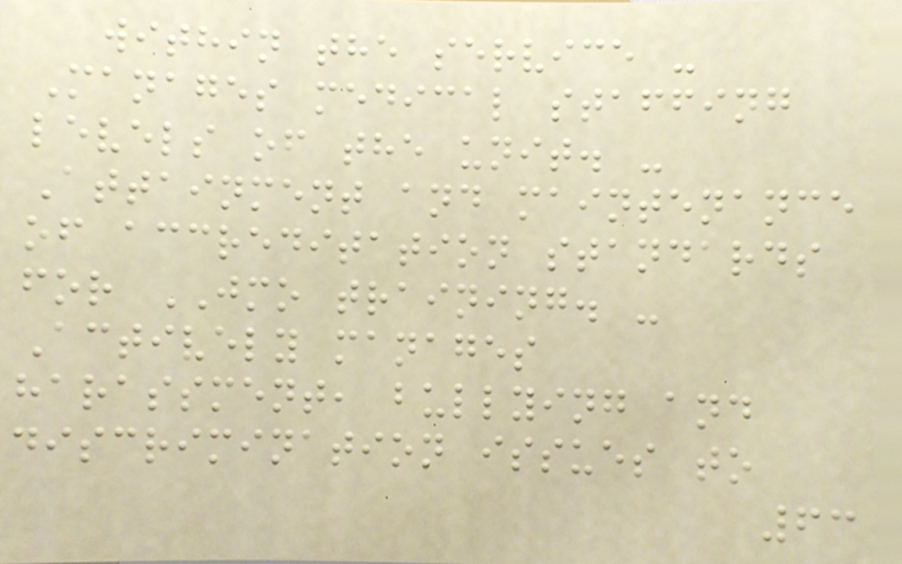within the service -
Manages medical staffing
levels of the unit. -
Attainment and maintenance
of accreditation standards
for JMO training. -
Actively manages
harassment, bullying and
discrimination issues to
63
